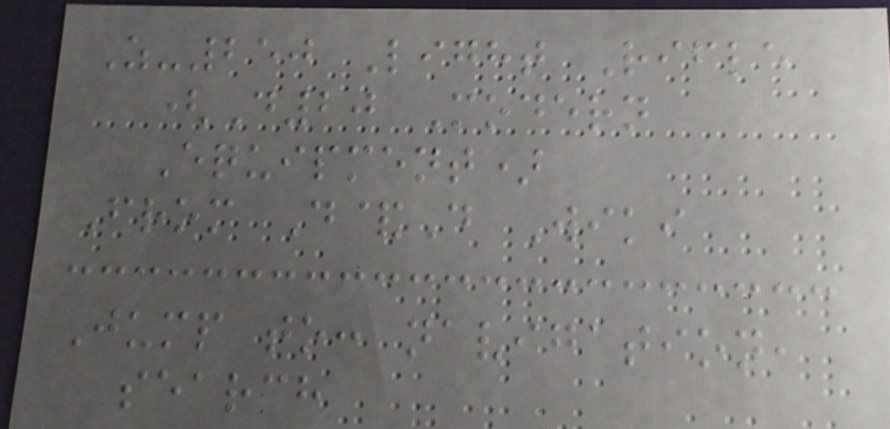Z-250 Light Rifle
(D20 Modern
Equipment)
From D&D Wiki
Jump to: navigation,
search
